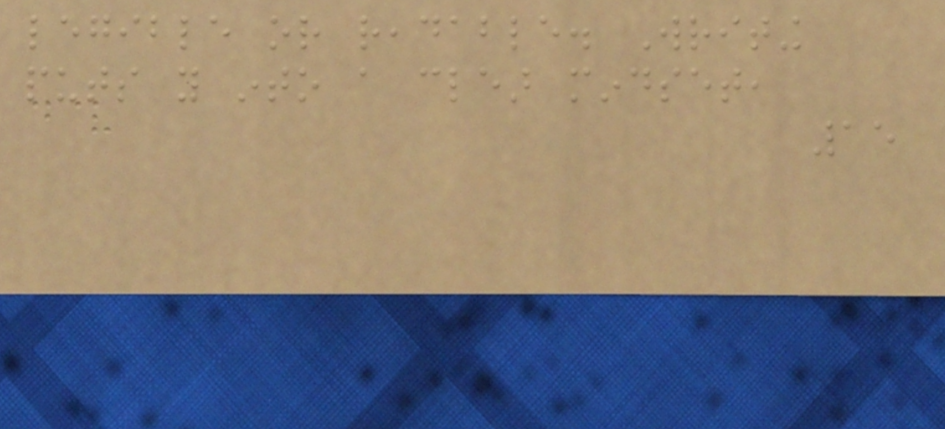legible or readable. Writing
puts you into a clear mindset,
15
